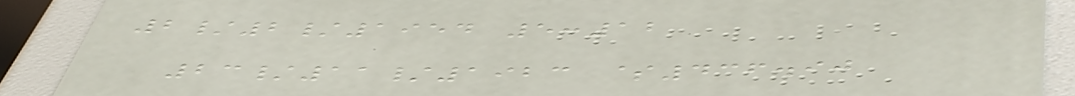2/2/1954 5:12
23/11/1923 $436.90
